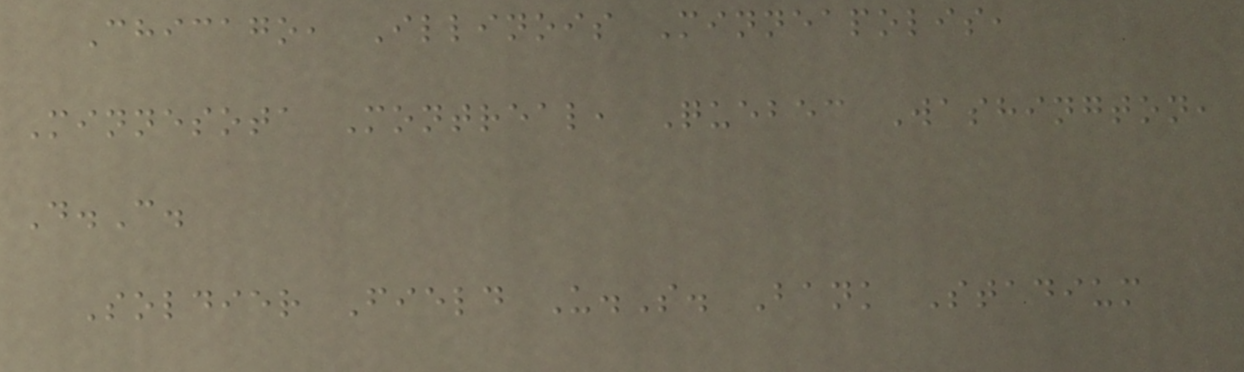Chicago, Illinois Minneapolis,
Minnesota Montreal, Quebec Washington,
D.C.
Soldier Field U.S. Bank Stadium
